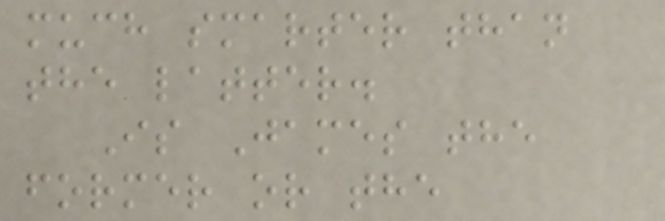much smarter than
the latter.
Is James the
former or the
